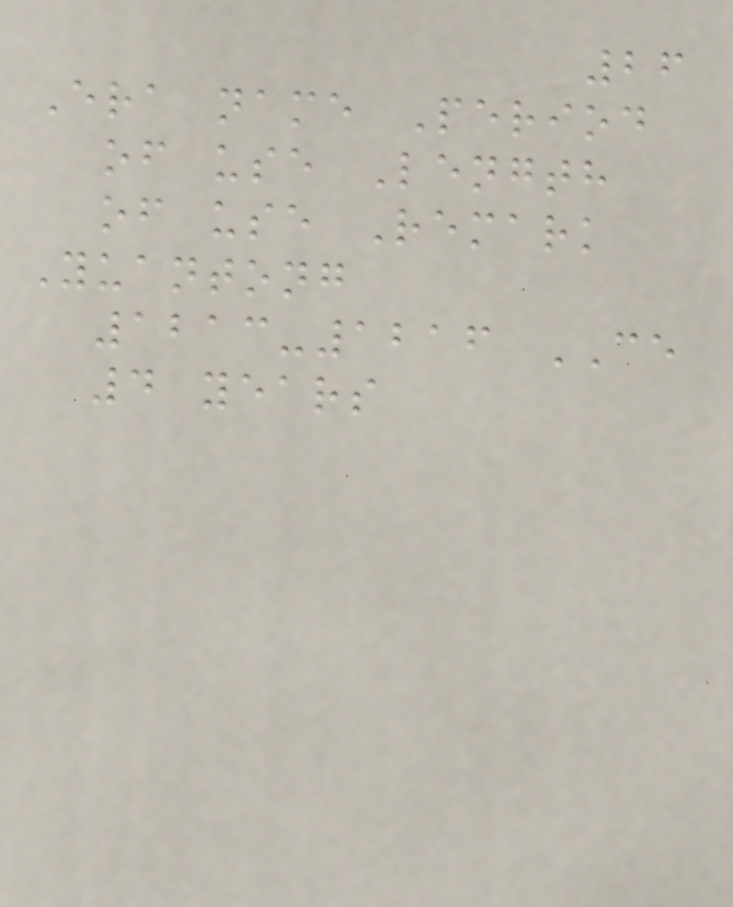26
Era name Period
of use Length
of use Remark
Yuantong
1213-1216 CE
4 years
